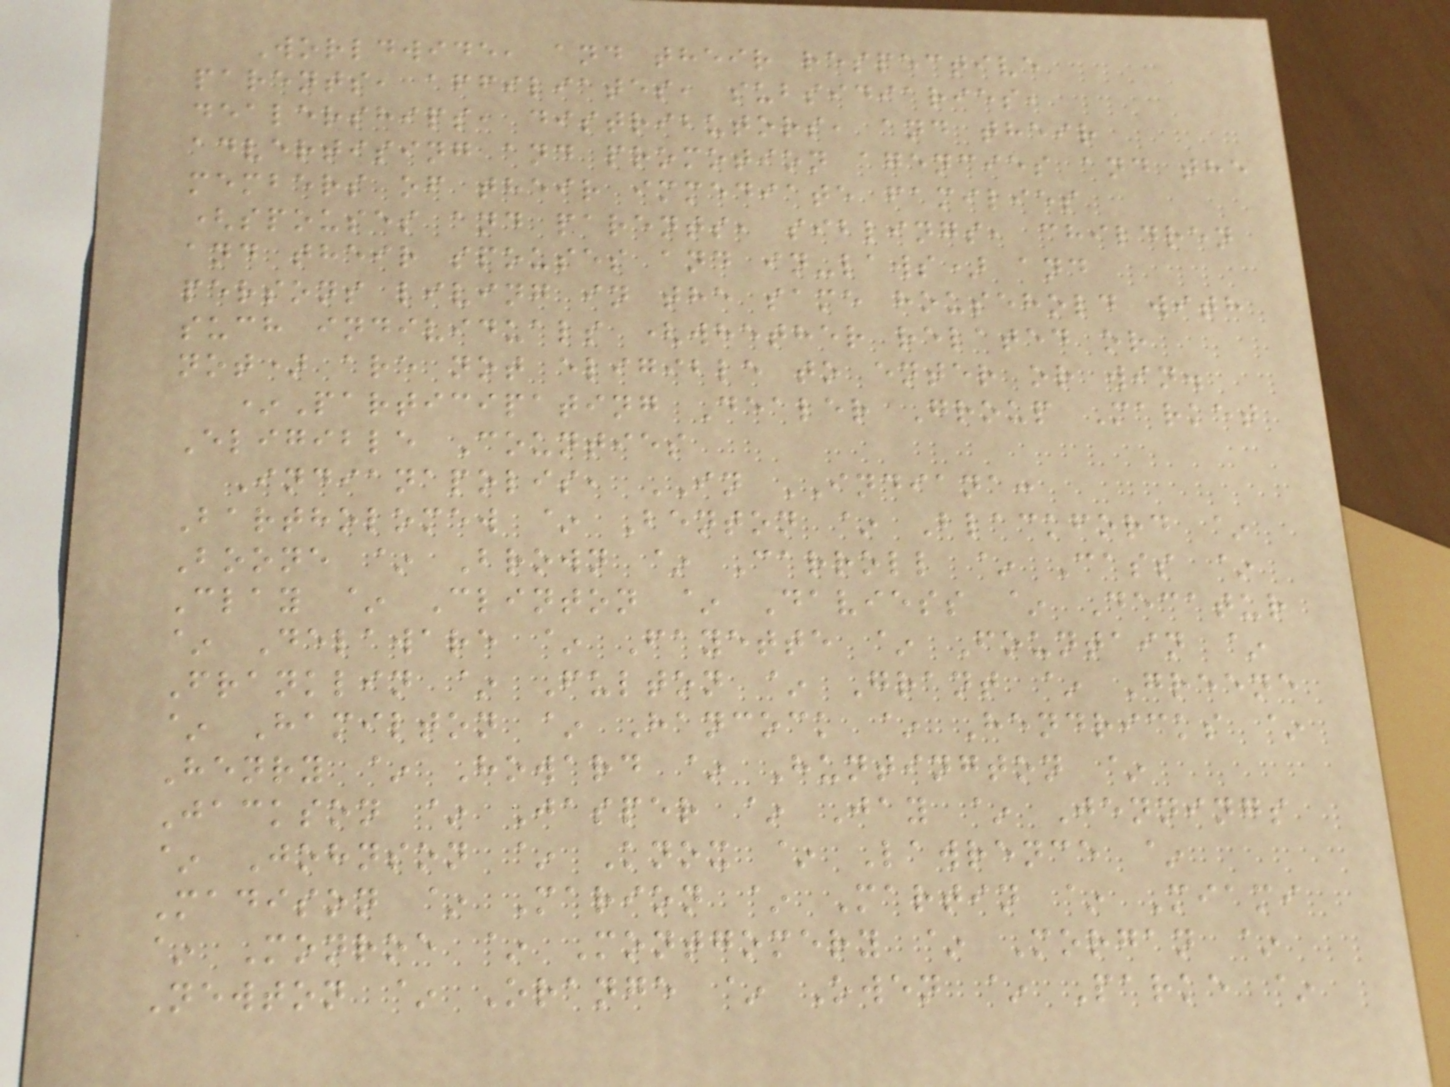Worldwide, and their respective
parents, affiliates, subsidiaries,
dealerships, distributors, and their
advertising and promotion agencies and the
members of their immediate families
(spouses and parents, siblings, children
and their spouses and in-laws) and
persons living in the same household with
such individuals (whether related or
not) are not eligible to enter or win.
*Participating Dealer Group Market
Eligible Counties
Indianapolis, IN INDIANA:
Bartholomew ~ Benton ~ Blackford ~
Boone ~ Brown ~ Carroll ~ Cass ~
Clay ~ Clinton ~ Daviess ~ Decatur
~ Delaware ~ Fayette ~ Fountain ~
Franklin ~ Fulton ~ Grant ~ Greene
~ Hamilton ~ Hancock ~ Hendricks ~
Henry ~ Howard ~ Huntington ~
Jackson ~ Jasper ~ Jay ~ Jennings
~ Johnson ~ Knox ~ Lawrence ~
Madison ~ Marion ~ Martin ~ Miami
~ Monroe ~ Montgomery ~ Morgan ~
Newton ~ Orange ~ Owen ~ Parke ~
